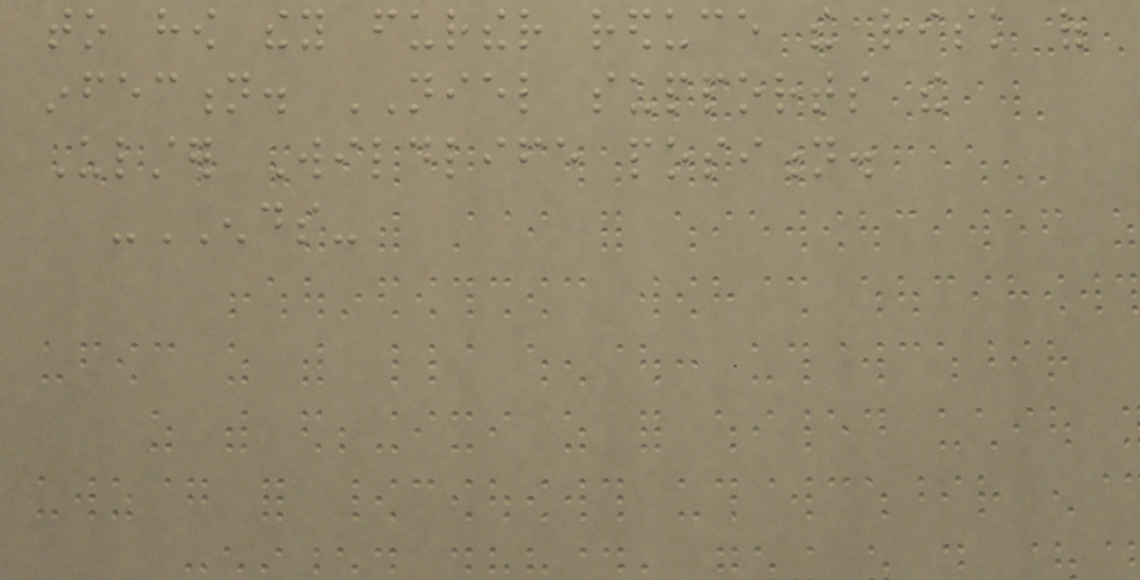to how they further reduce the risk of
infection. NIEL supports the
Ulster Wildlife position.
-ENDS-
